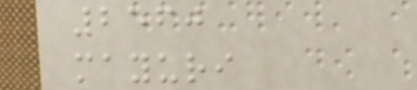2560
mayuri
